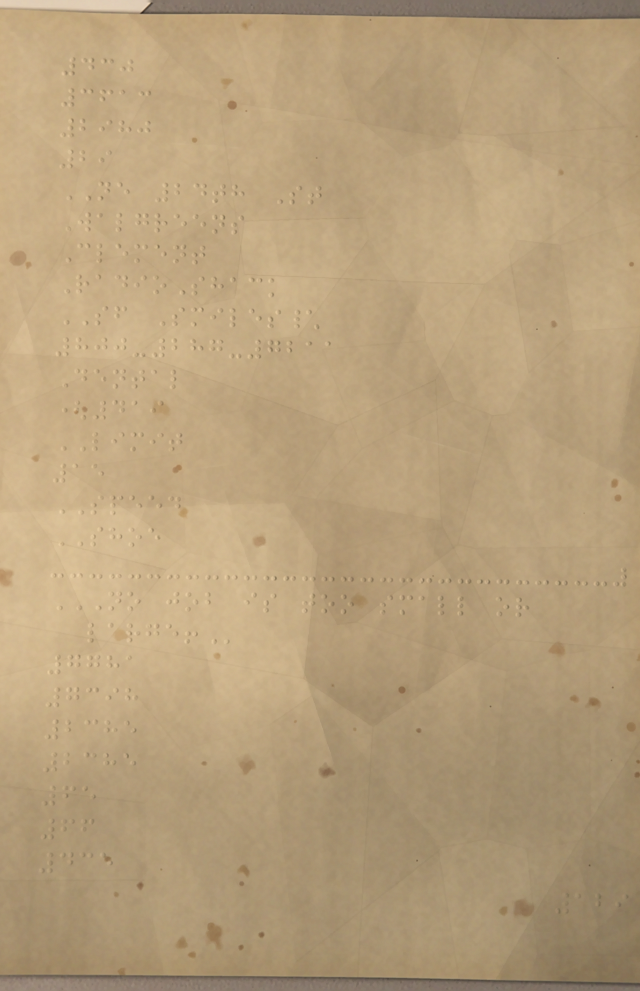430
3613
2980
29
NE 24th St
Walgreens
Clement
RadioShack
SF Smiles\
800-287-7211
Dental
(419
LIMIT
15
SPEED
SHOE
NO JOB IS TOO SMALL OR
LARGE!
7781
7398
2385
2385
65
66
435
129
